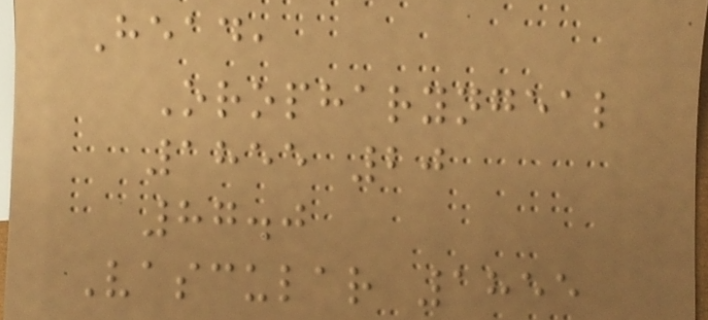Head,
Oropharyngeal
1855 20
87.0
Vascular 1855
